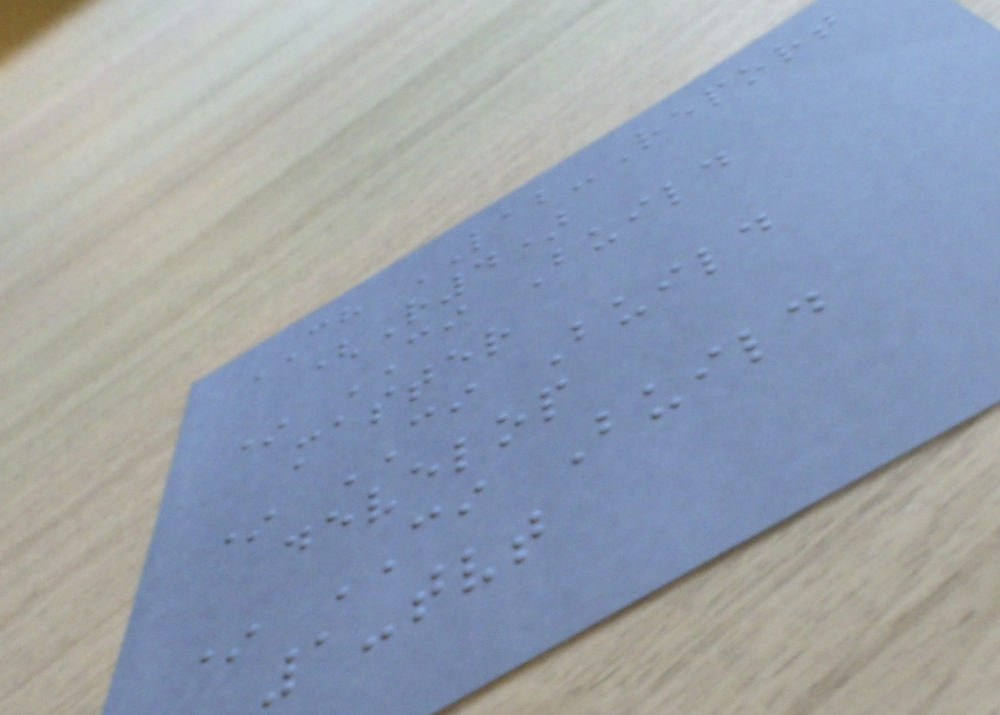CH LAB-Report
(R4)
* CI Build
master
* CI Build
develop
* CI Build
1-tvt
